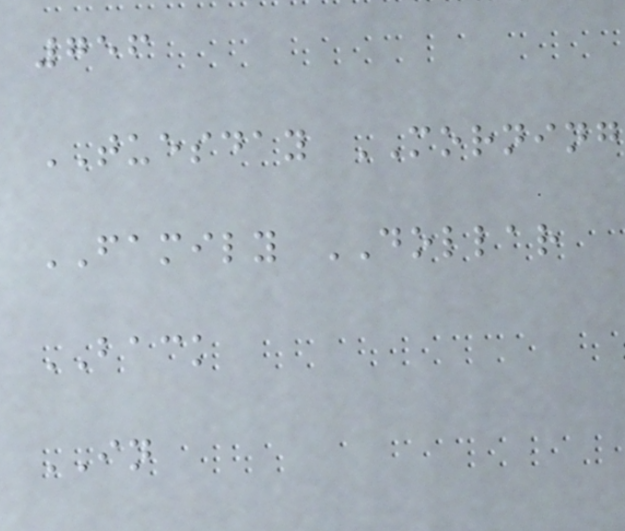756
TUESDAY MORNING
FAMILY DOLLAR
BACK
IN
